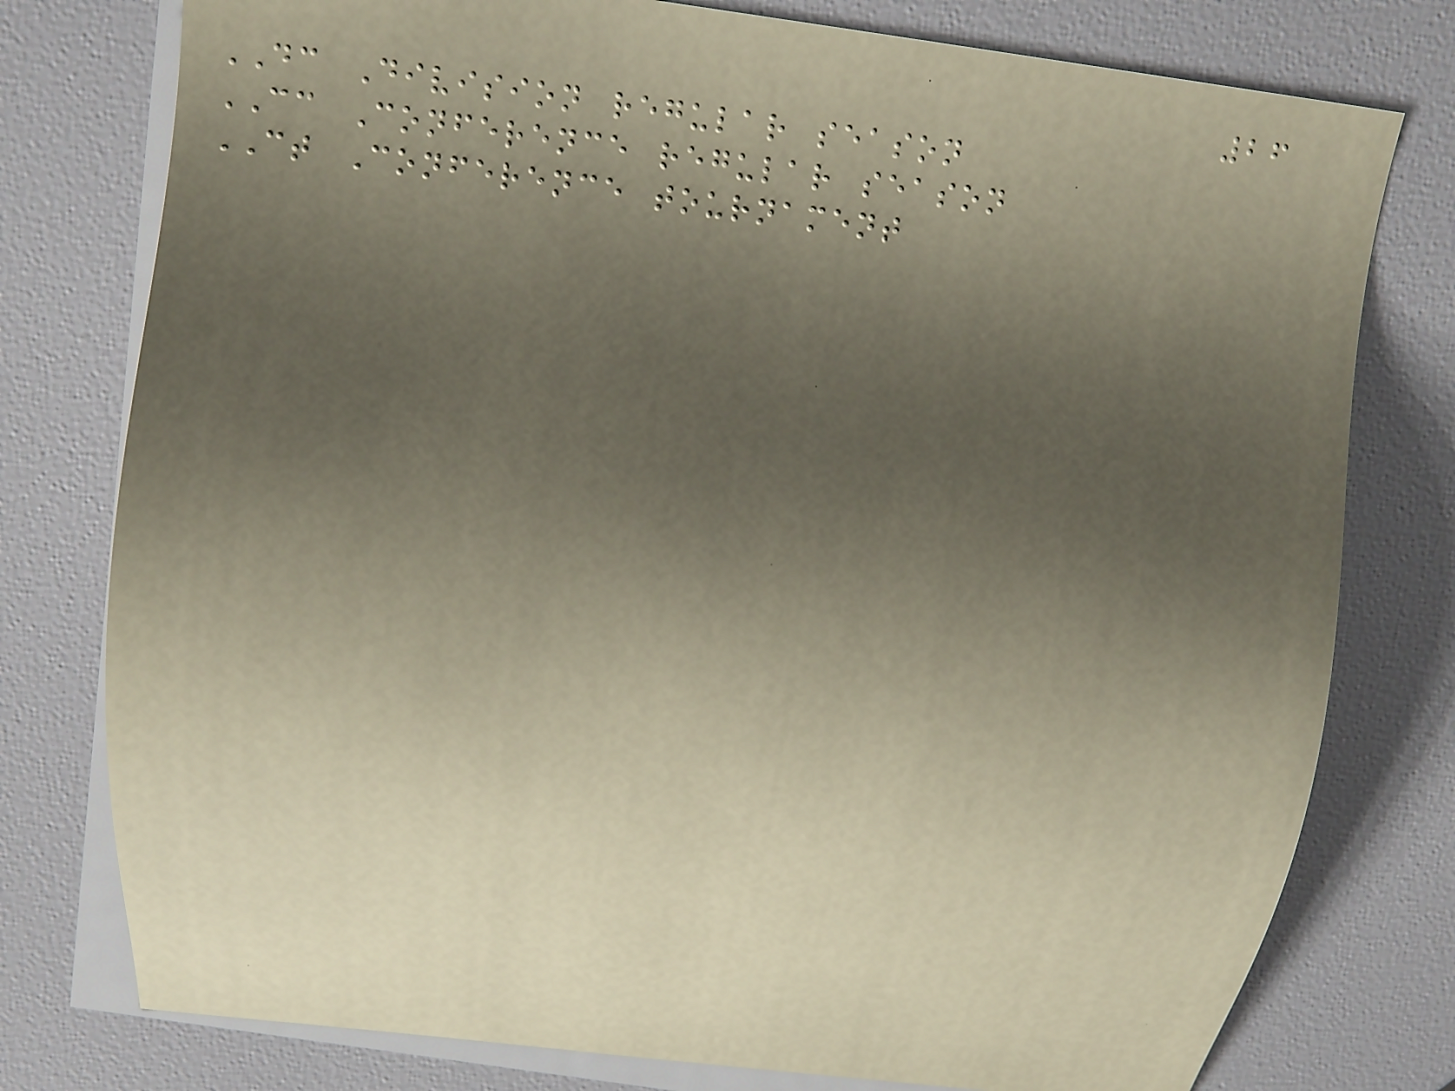26
DC Division regular season
CC Conference regular season
CT Conference tournament
